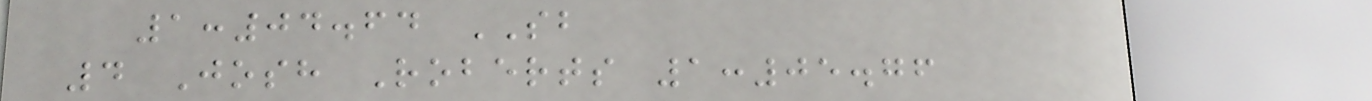1:04.64 SB
4 Josh Roberts 1:05.76
